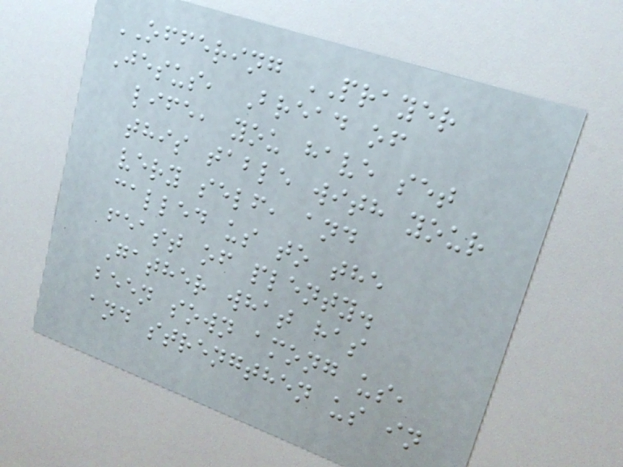OFFERING PRAYER
Jesus, Bread of
life, you have set
this table with your
very self, and
called us to the
feast of plenty.
Gather what has
been sown among us,
and strengthen us in
